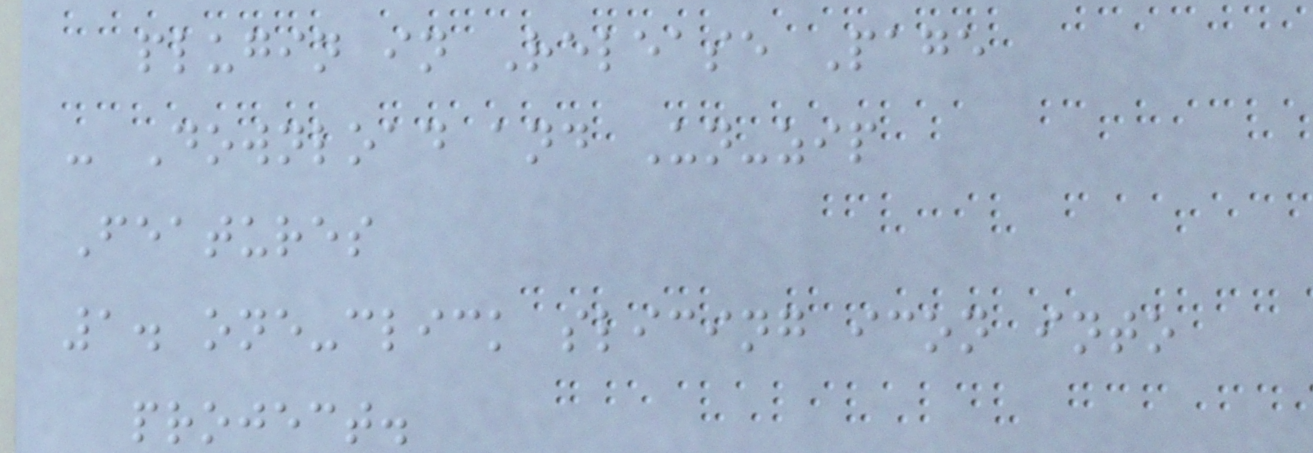plugin in Release Page
- Download and Un-zip
Features
1. one-click slicing icon into
project.
